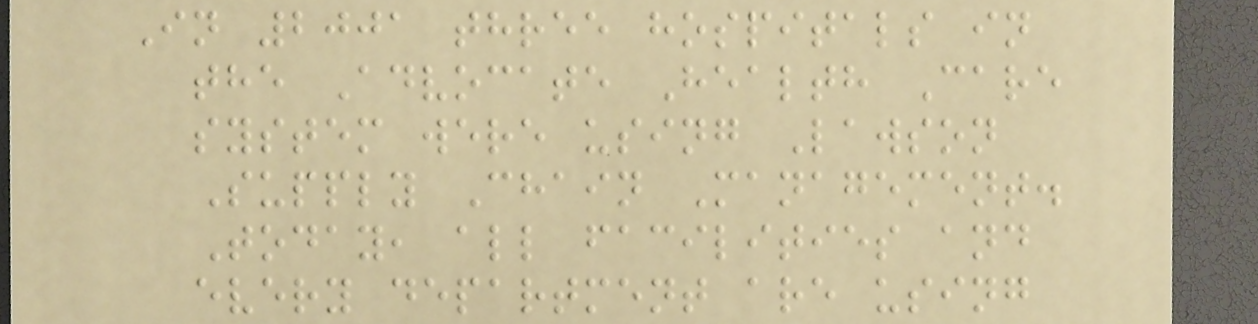In 2001 three hospitals in
the Advocate Health Care
system were using Lawson
Supply Chain Management.
Today, all facilities and
every department are using
